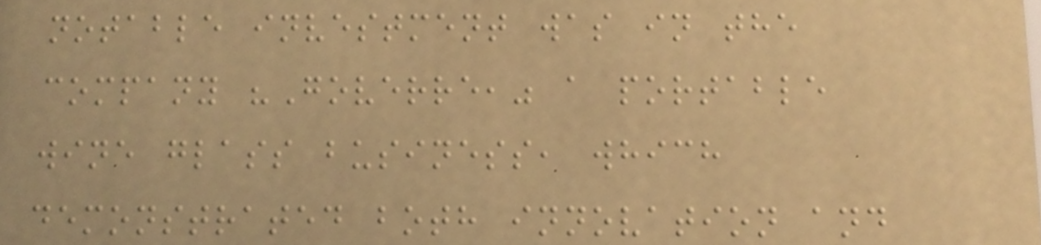notable investment was in the
company "Goverre," a portable
wine glass business, which
demonstrated both innovation and
